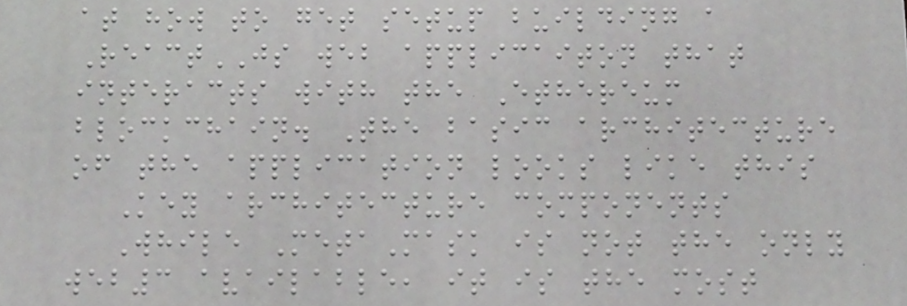at how to get setup building a
ReactJS web applicaiton that
interacts with the Ethereum
blockchain. The basic architecture
of the application looks like this
Key architecture components
While MetaMask is not the only
web3 available, it is the most
